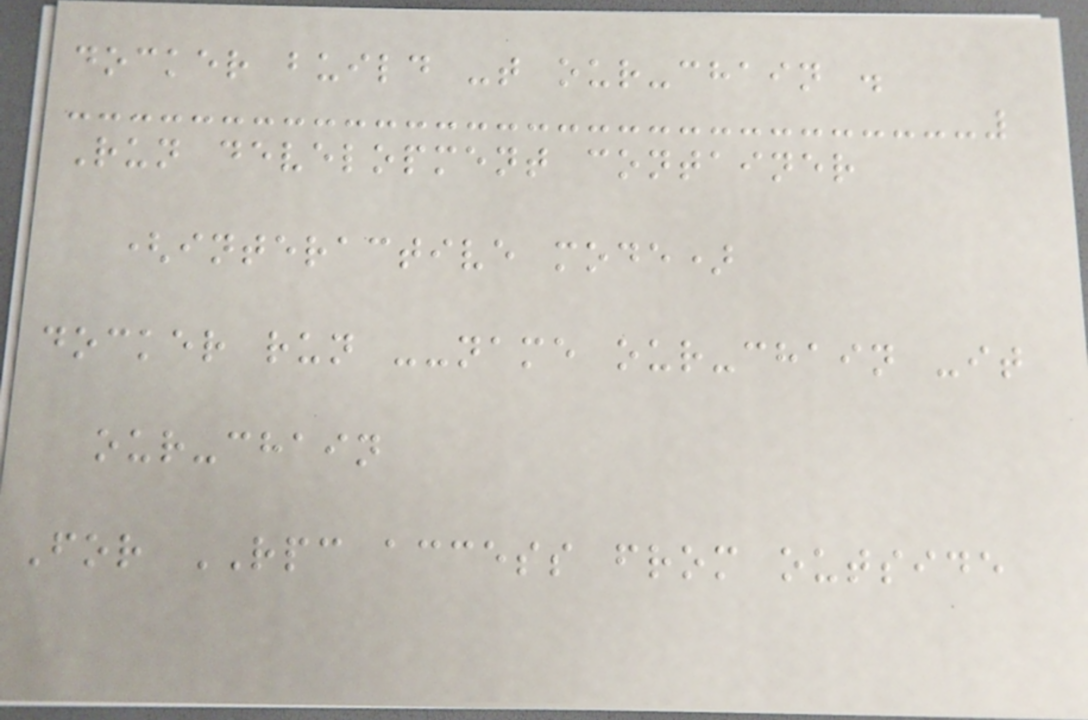docker build -t our-chain .
Run development container
(interactive mode)
docker run --name our-chain -it
our-chain
For RPC access from outside
